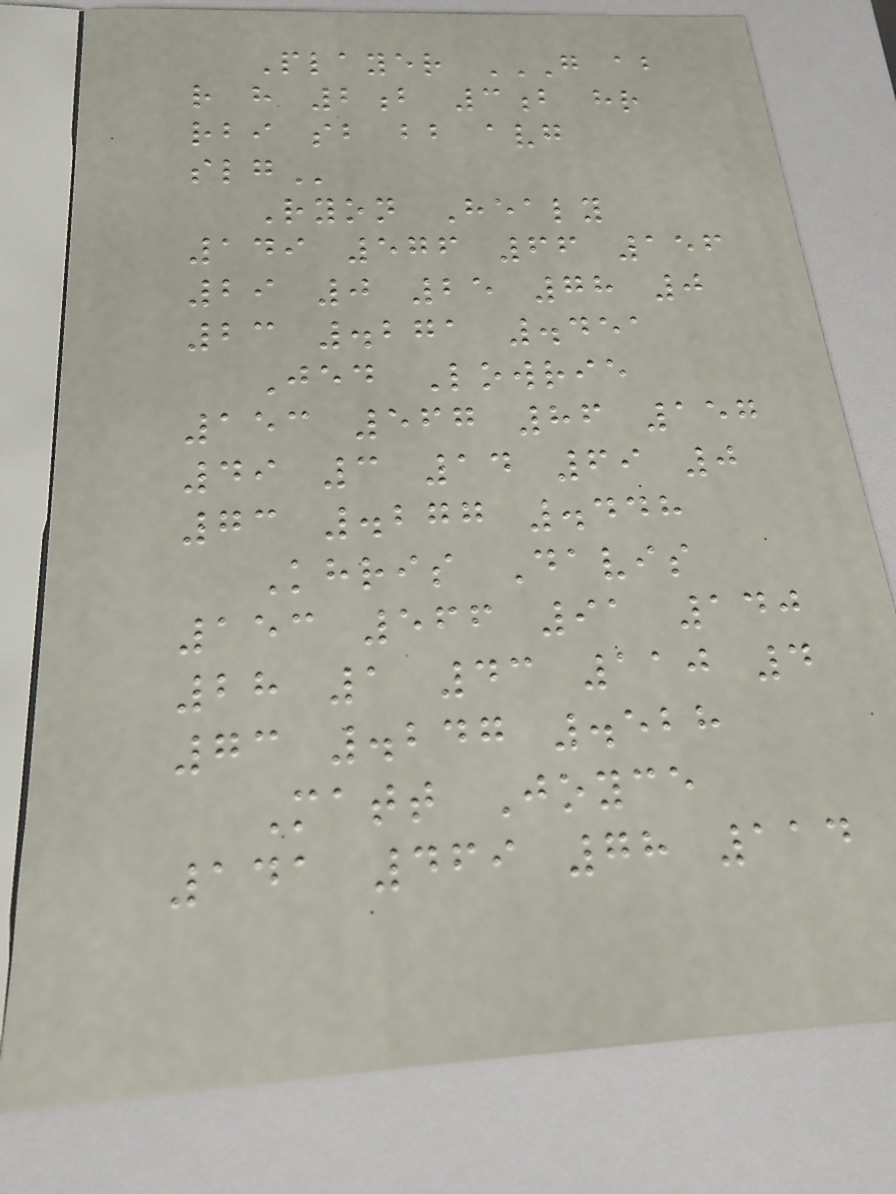Player G AB
R H 2B 3B HR
RBI SB BB AVG
SLG
Ryon Healy
149 576 66 156
29 0 25 78 0
23 .271 .451
Jed Lowrie
153 567 86 157
49 3 14 69 0
73 .277 .448
Khris Davis
153 566 91 140
28 1 43 110 4
73 .247 .528
Matt Joyce
141 469 78 114
